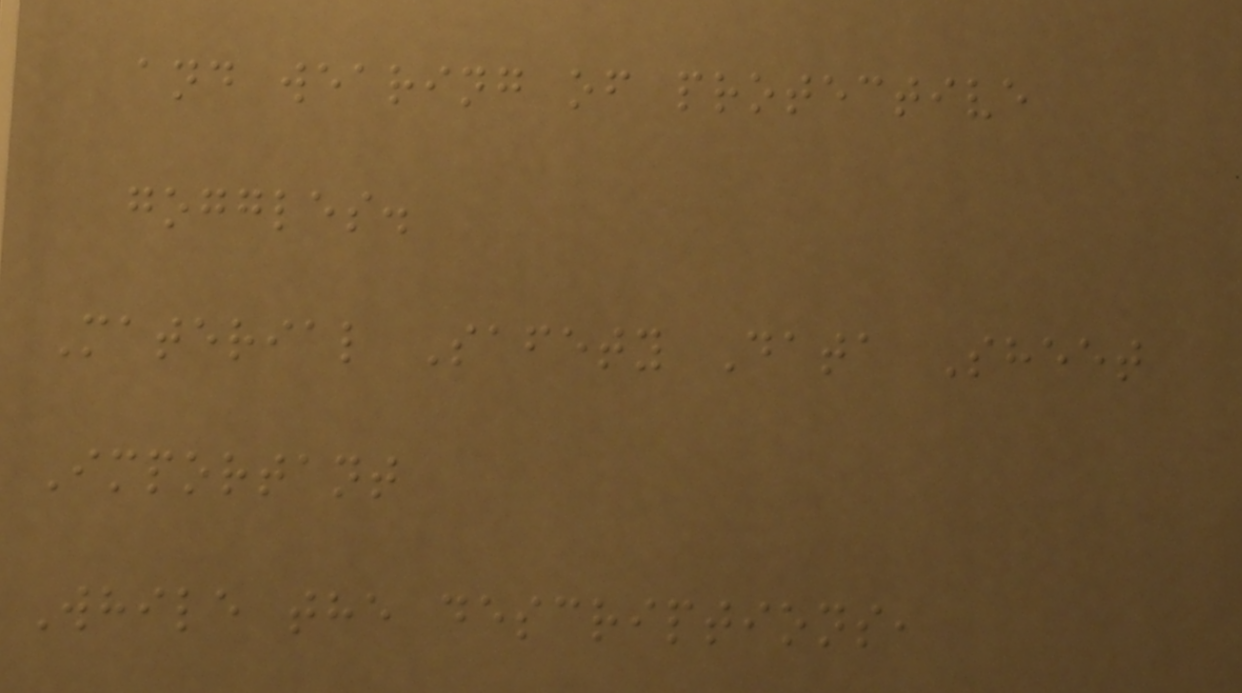and wearing of protective
goggles.
Material Safety Data Sheet
Important
While the descriptions,
